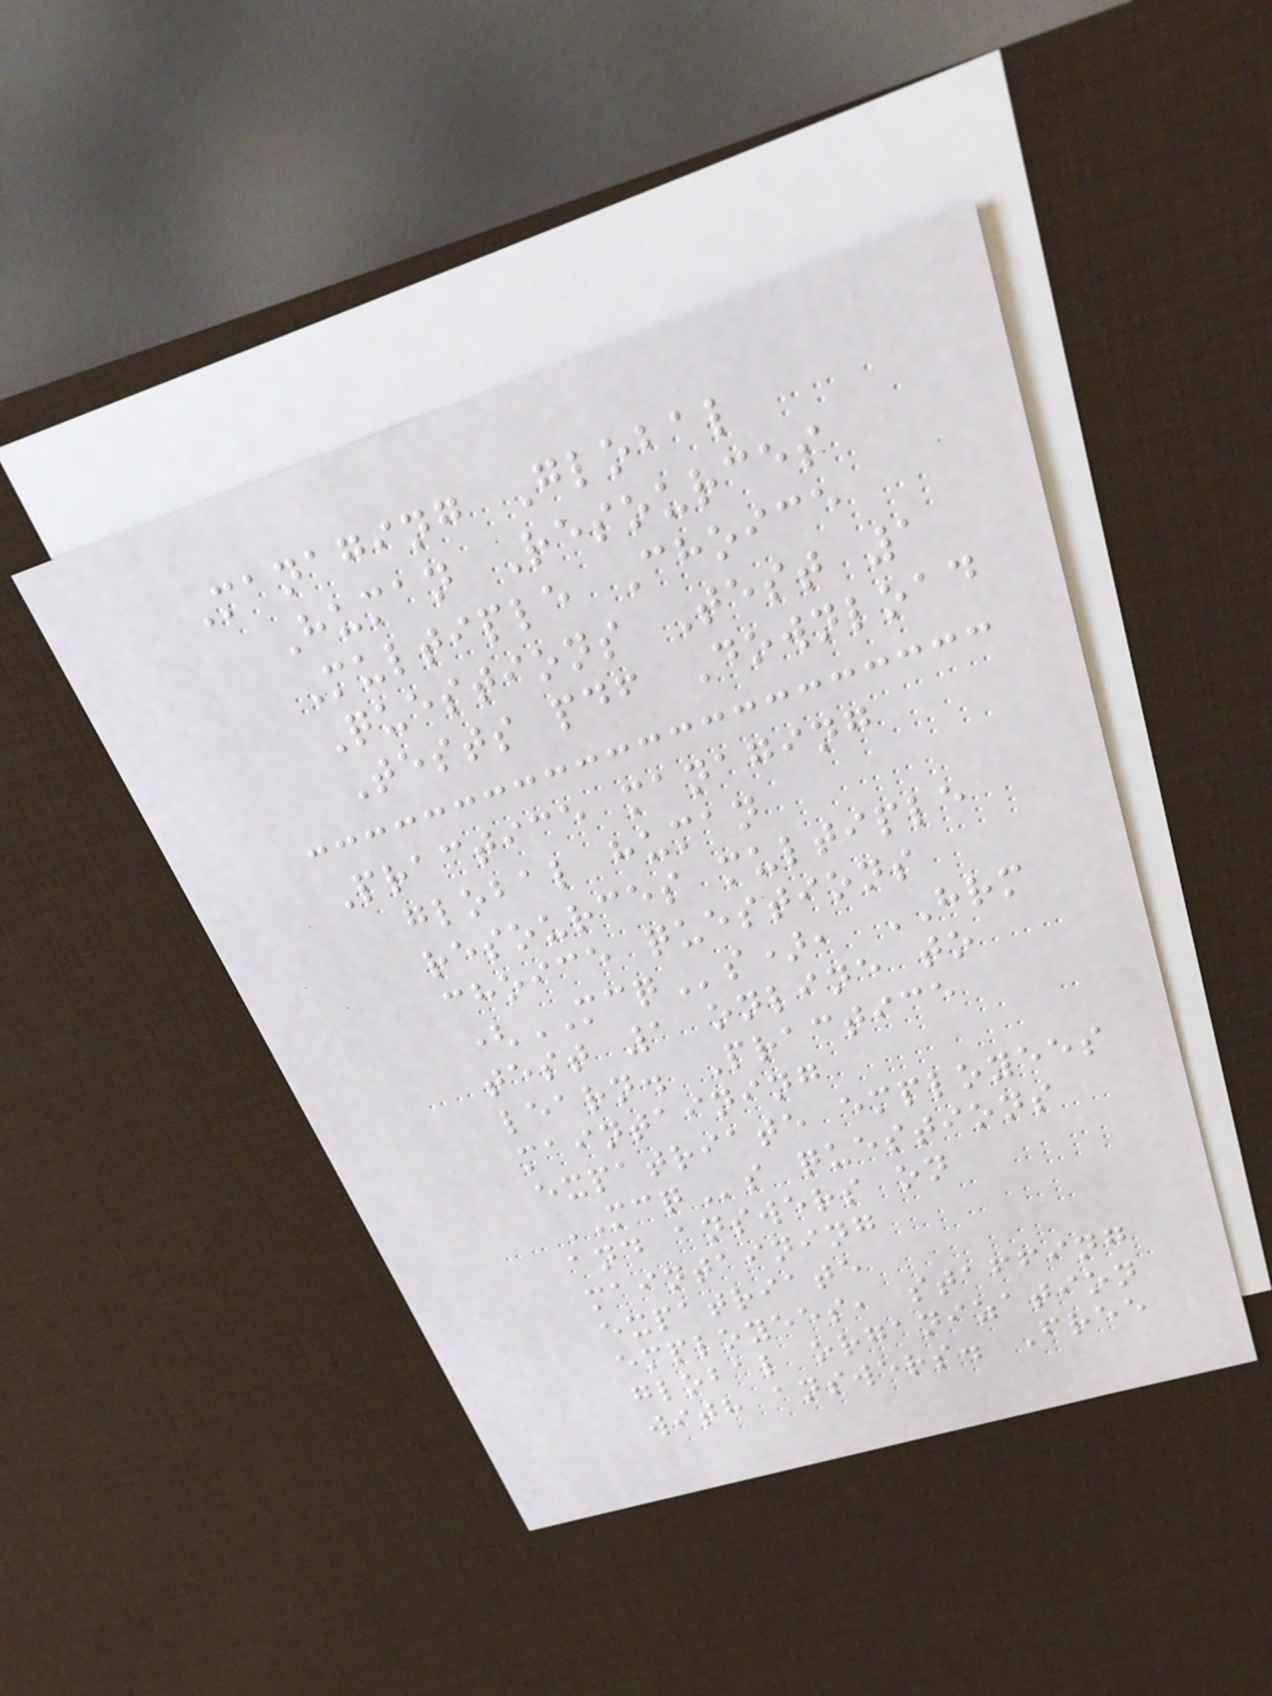Managing Global
Human Resources
Multiple Choice
Questions Test 1
Tests pdf Download
Practice managing
global human
resources multiple
choice questions
(MCQs), HRM
test 1 online to
learn. Practice
maintaining
expatriate employees
MCQs questions
and answers on
maintaining
expatriate
employees, staffing
global organization
with answers. Free
